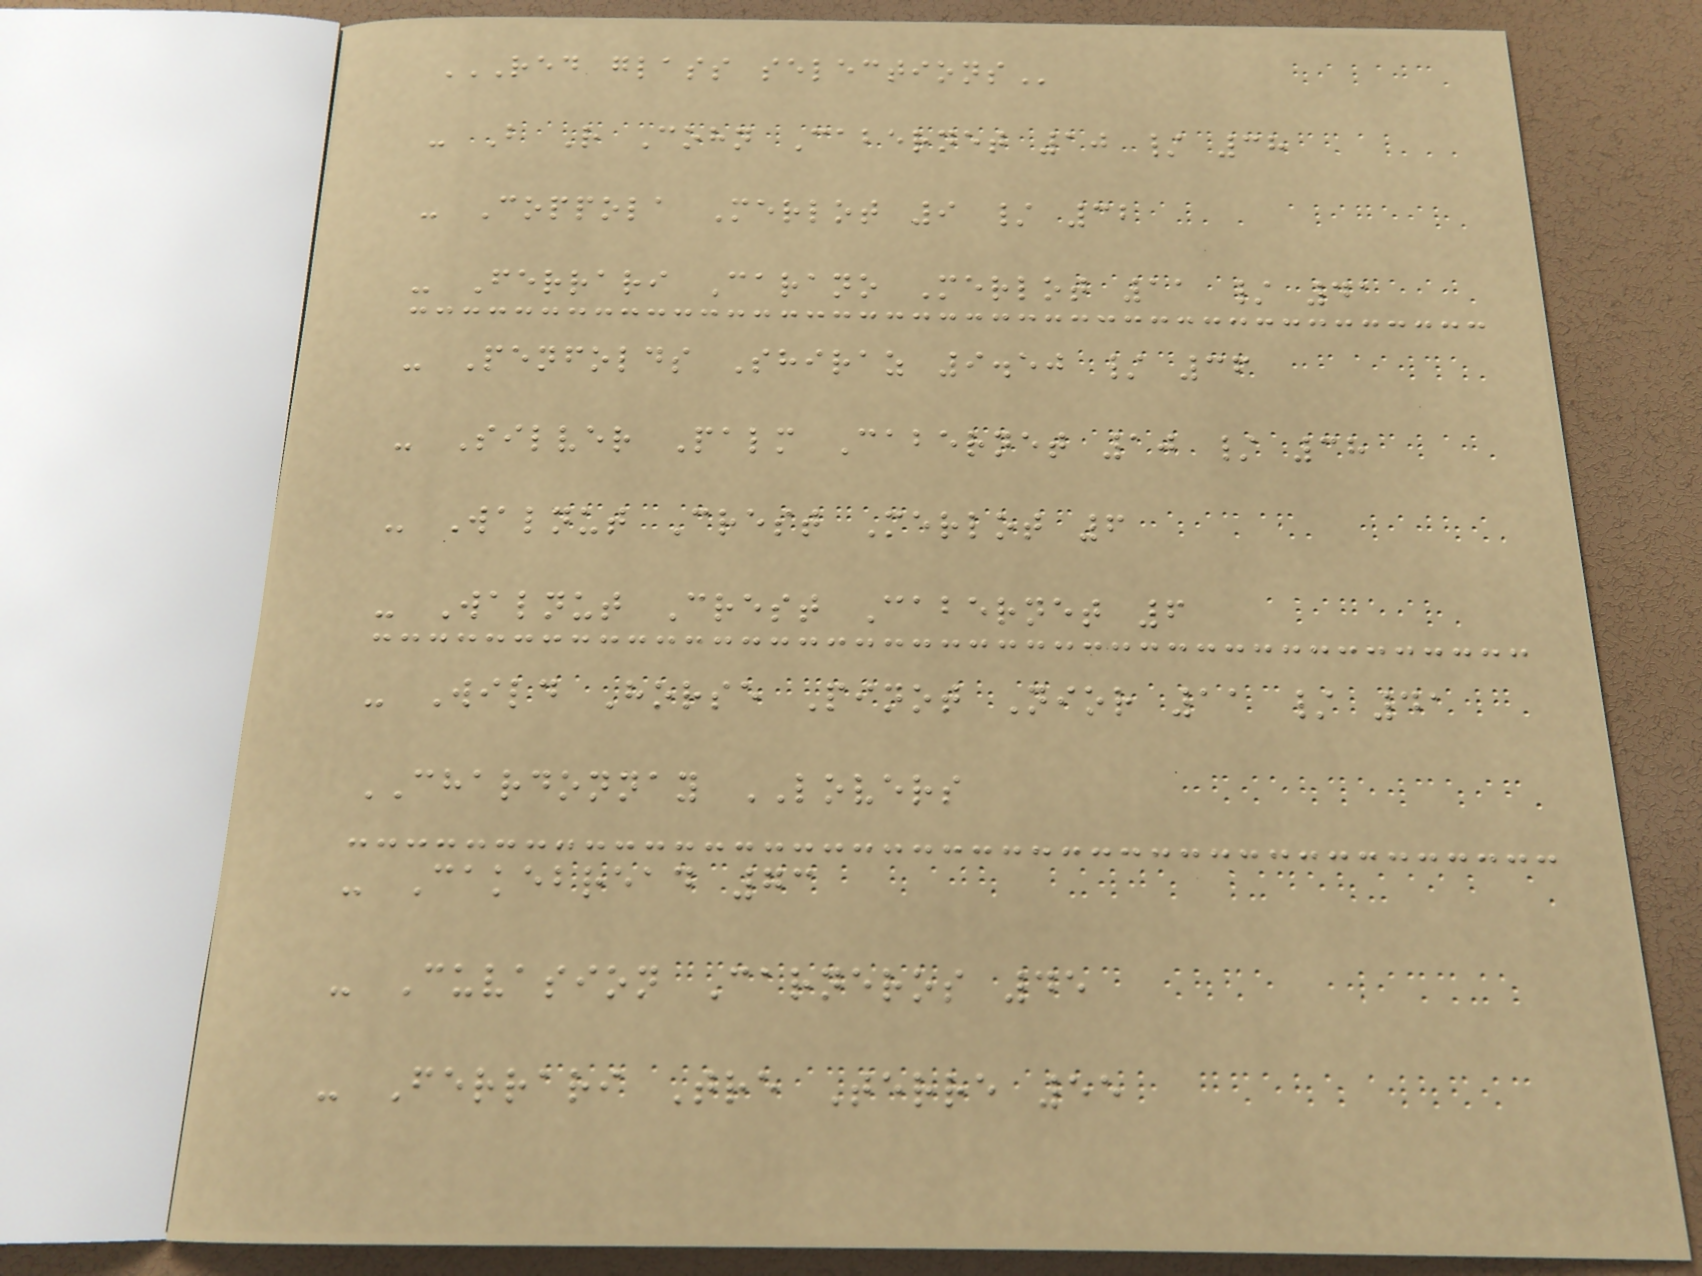RED GLASS SELECTIONS
- B R Cohn Cabernet 10 / 38
- Coppola Merlot 9 / 32
- Ferrari Carano Merlot 11 / 41
- Penfolds Shiraz 9.50 / 36
- Silver Palm Cabernet 10 / 38
- Walnut Crest Merlot 6
- Walnut Crest Cabernet 6
- Wild Horse Pinot Nior 11 / 41
CHARDONNAY LOVERS
- Cakebread 73
- Cuvasion Carneros 45
- Ferrari Tre Terre 55
